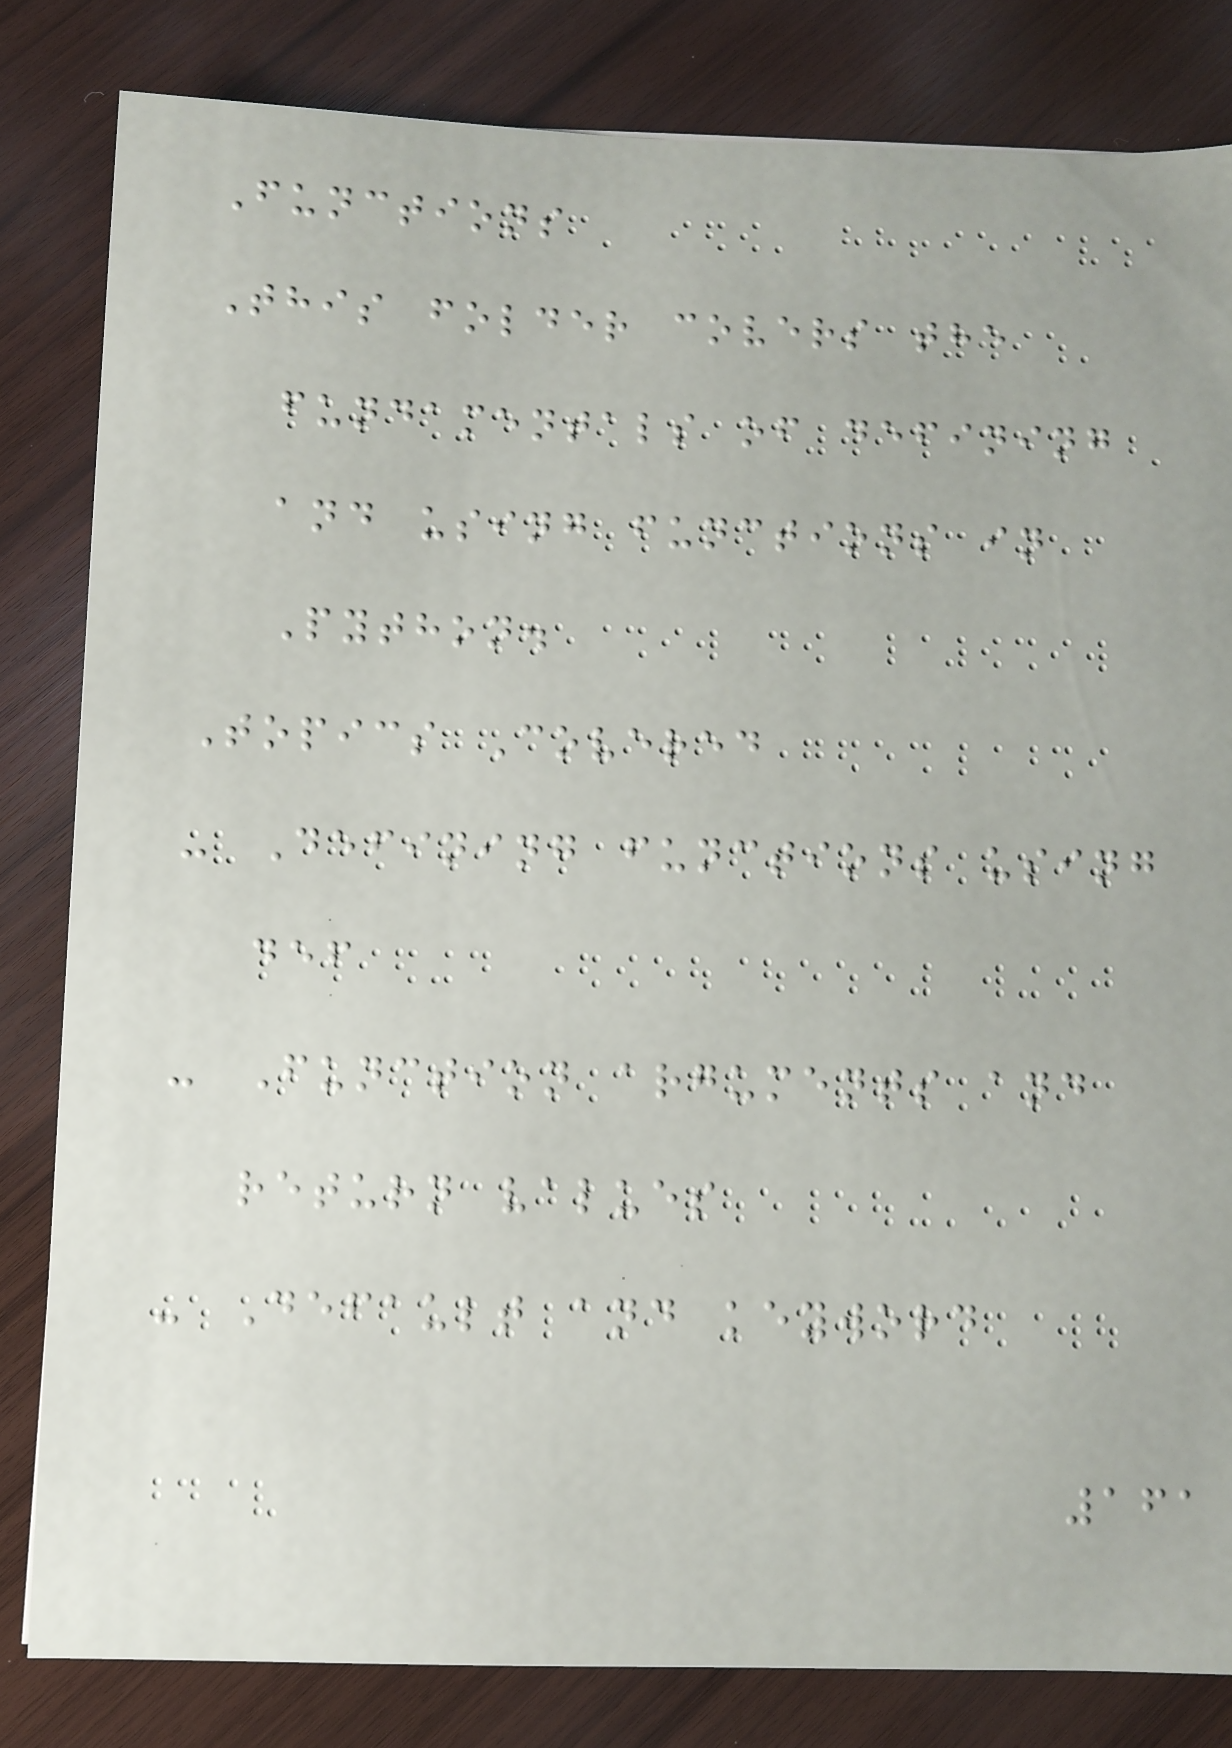Functions
This folder covers the
fundamentals of defining
and using functions in
Python.
Topics Covered
- Defining functions using
def
- Function arguments and
return values
- Default and keyword
161
